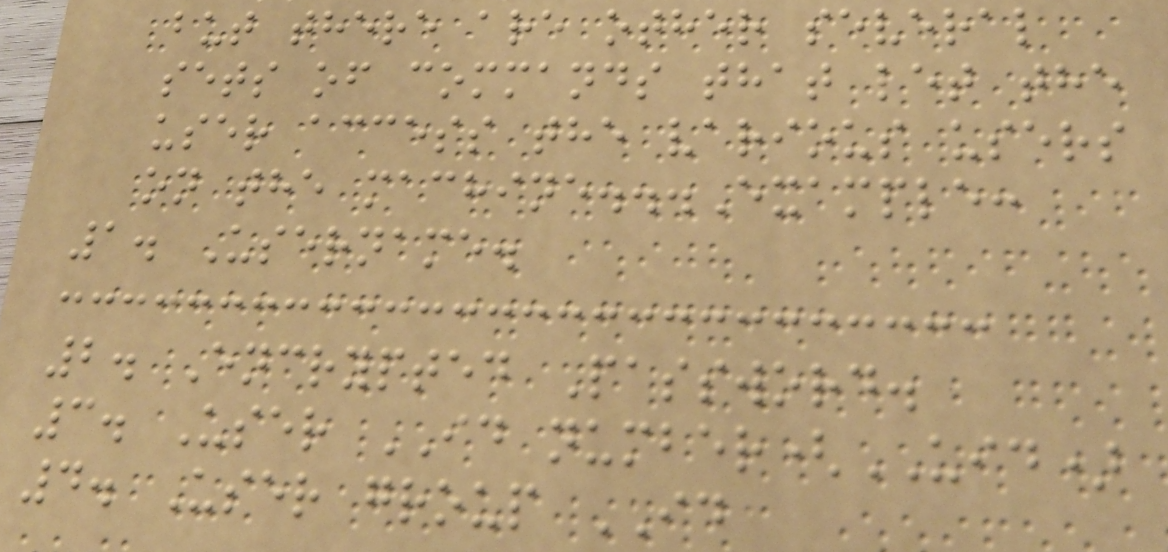but there are other several
sets of commands that let the
user access the various users
on the machine...Example:
1. Username.
2. Encrypted Password.
3. User ID number(UID)
4. User group ID
